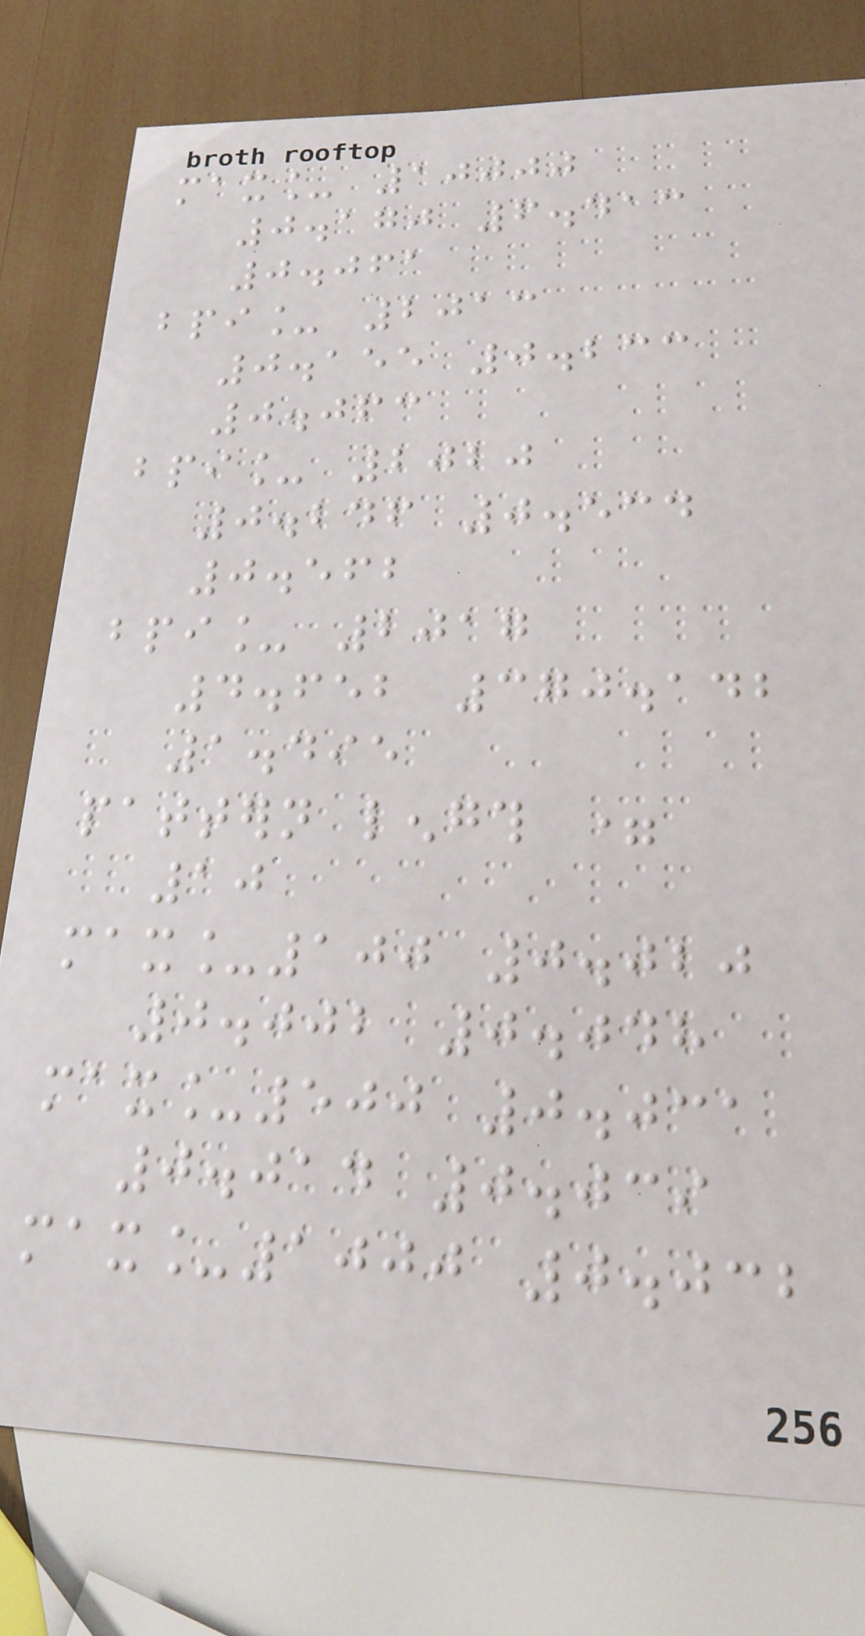max_ 10000
0.170 6.413
0.061
bpi_ 2013
0.155 0.233
0.063
bpi_ 2020
0.246 0.534
0.562
bpi_ 2017
4.652 370.142
1.495
pattern length =
10
max_100 0.020
0.002 0.048
max_500 0.031
0.014 0.039
max_1000 0.032
